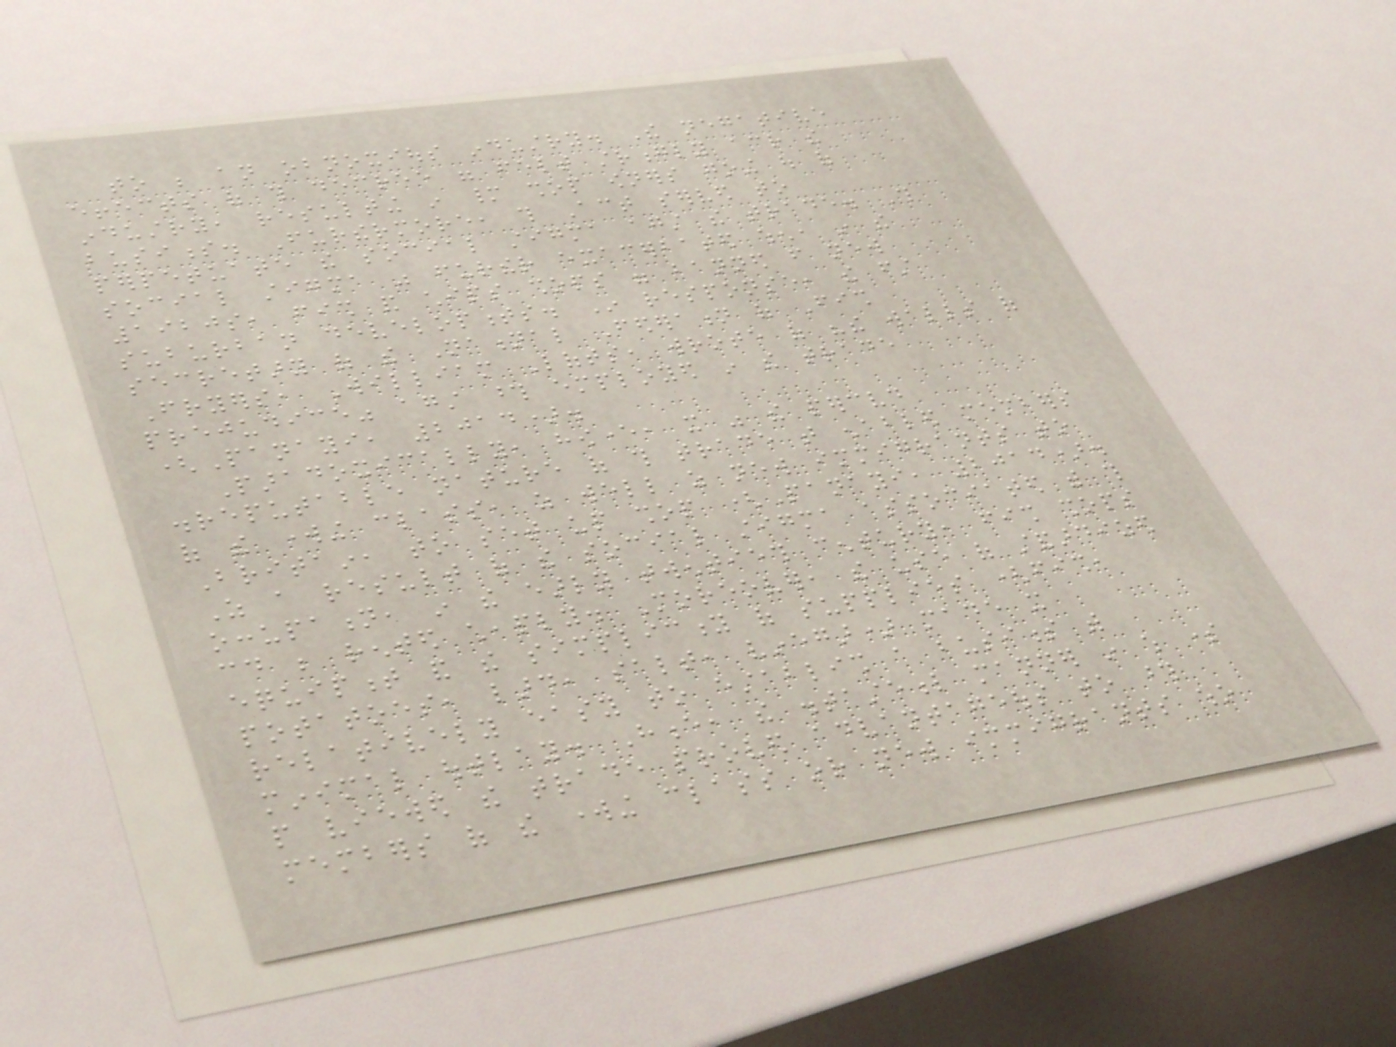to be an obnoxious industry. The negative
effects of this decree were felt strongly across the
industry, resulting in many shop owners going out of
business. Furthermore, this Act served to
perpetuate the social stigma against the trade. This
social stigma was further exacerbated when, in the
1920s, fish and chips shops were banned from new
suburban developments. In response, the first
secretary of the National Federation of Fish
Fryers, William Lofts, wrote of "the walls of
prejudice" against those employed in the trade
(Panayi, 2014).
Paradoxically, however, it was the perceived
disreputable nature of this trade that enabled members
of the working class, as well as new immigrants to
Britain, to set up shop (Panayi, 2014).
As a result of the social stigma associated with this
occupation, in the early twentieth century, fish shops
could be rented cheaply. Moreover, the use of standardized
equipment and the simplicity of supplies (fish,
potatoes, lard, salt, vinegar) made it
relatively easy to establish a business with
minimal outlay. Hence, the distasteful manner in which some
people viewed the trade proved advantageous to those
members of the working class or new immigrants who
